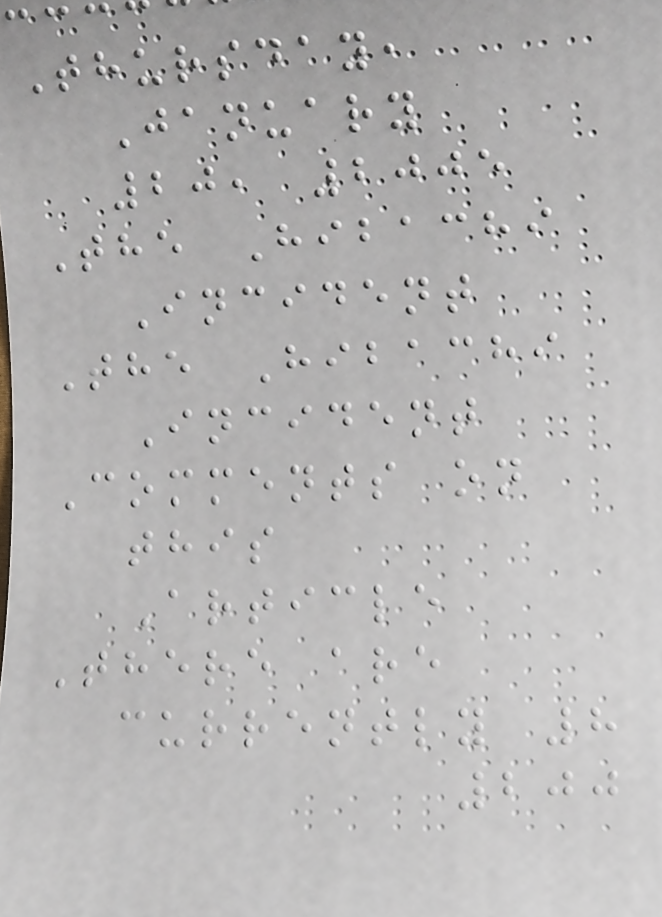Thursday,
January
20, 2005
The Hibachi
Incident
The Hibachi
Incident
Comments on
this
Article
There are
currently 8
200
